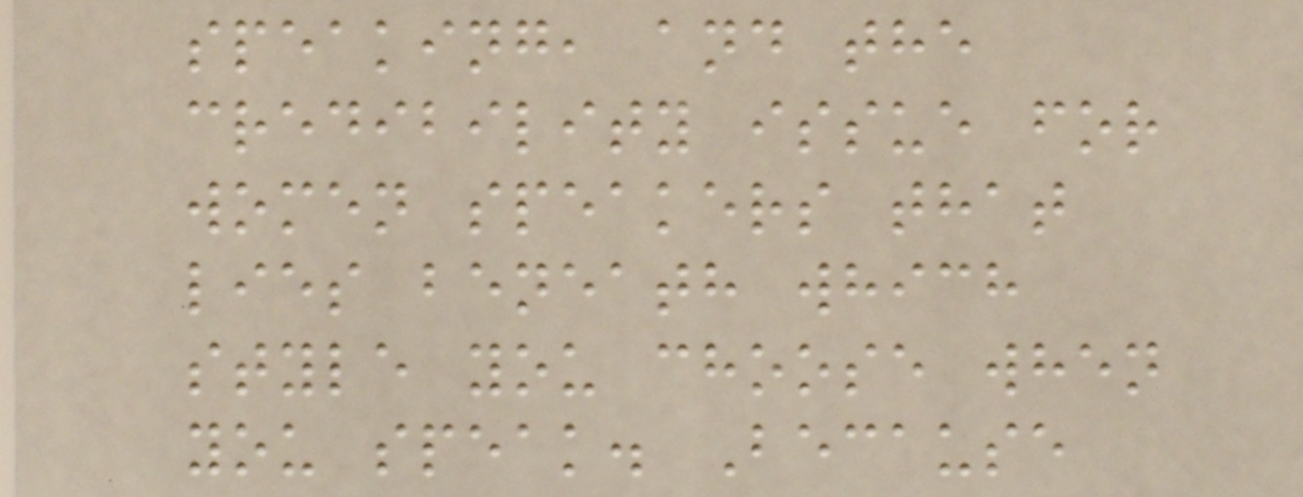speaking, and the
credibility issue for
women speakers that
lies beneath which
style you choose when
you speak. Because
